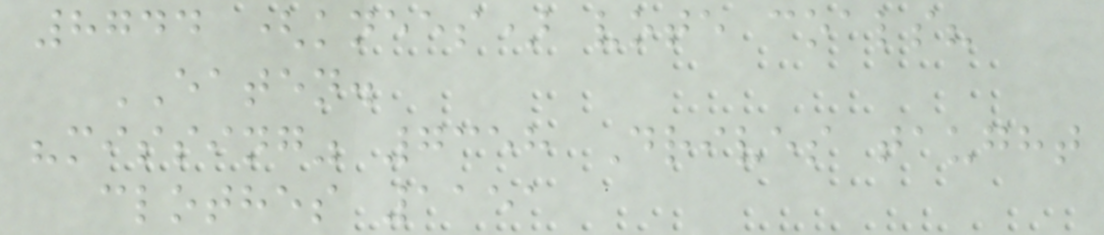8744 (knees) vote coals?
EATEN.
"missing" 7358 Drives taught
clothes 1151
